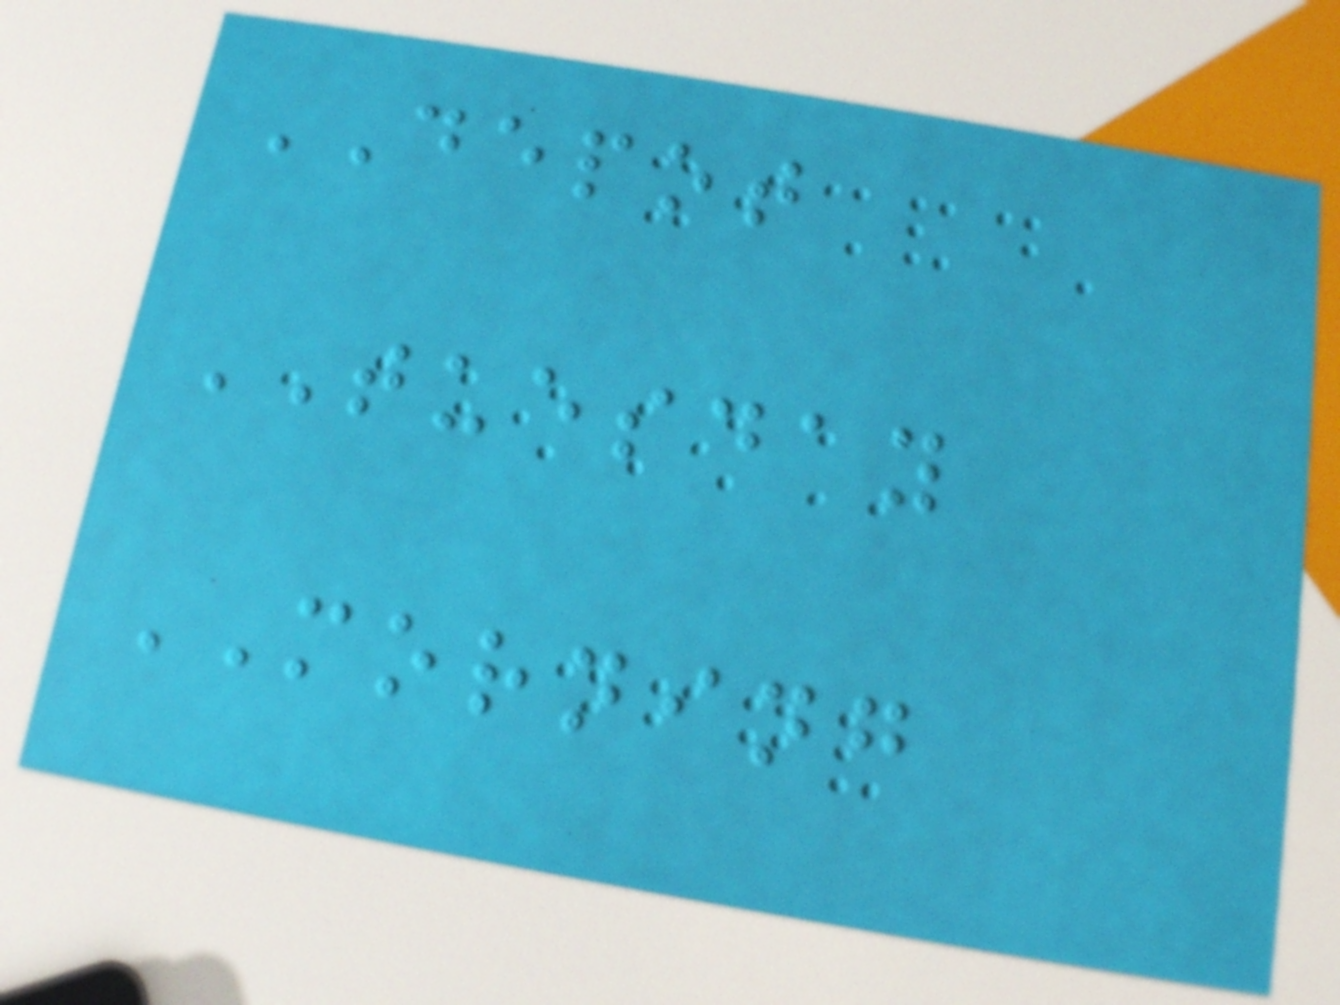DEPOT
TUESDAY
MORNING
